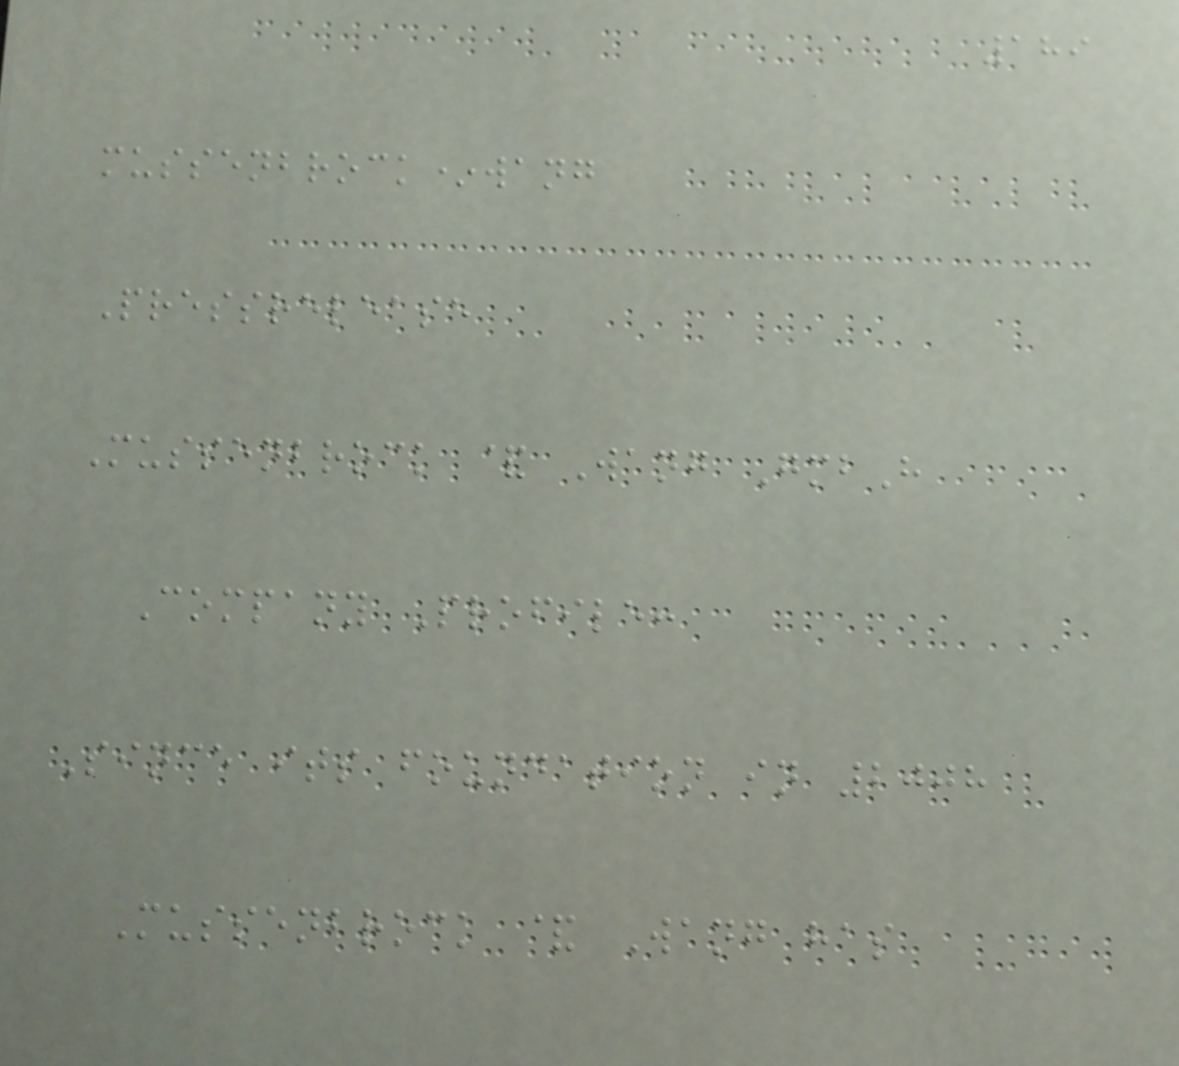189
mussenbrock*wang
Pressrelease
Mussenbrock & Wang GmbH
Company Profile:
Since its foundation in 2008
Mussenbrock & Wang has
